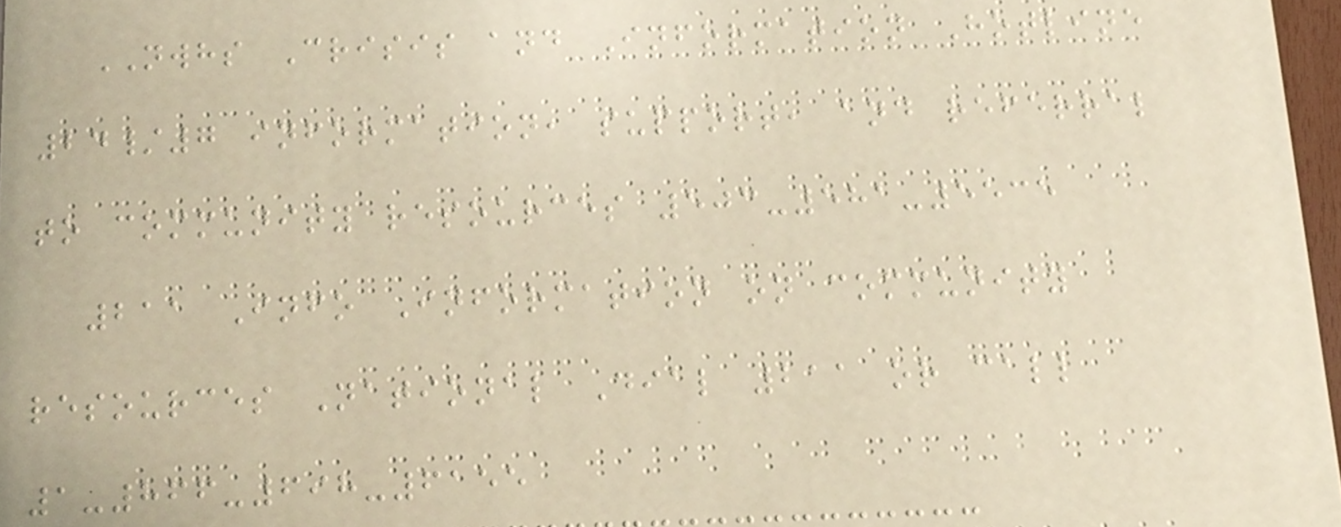NWHS Crisis and Information Hotline
24/7 information, support, and referral
to community resources 503-581-5535
211 Info Information on community
resources National Dial 211 or call
1-866-698-6155
